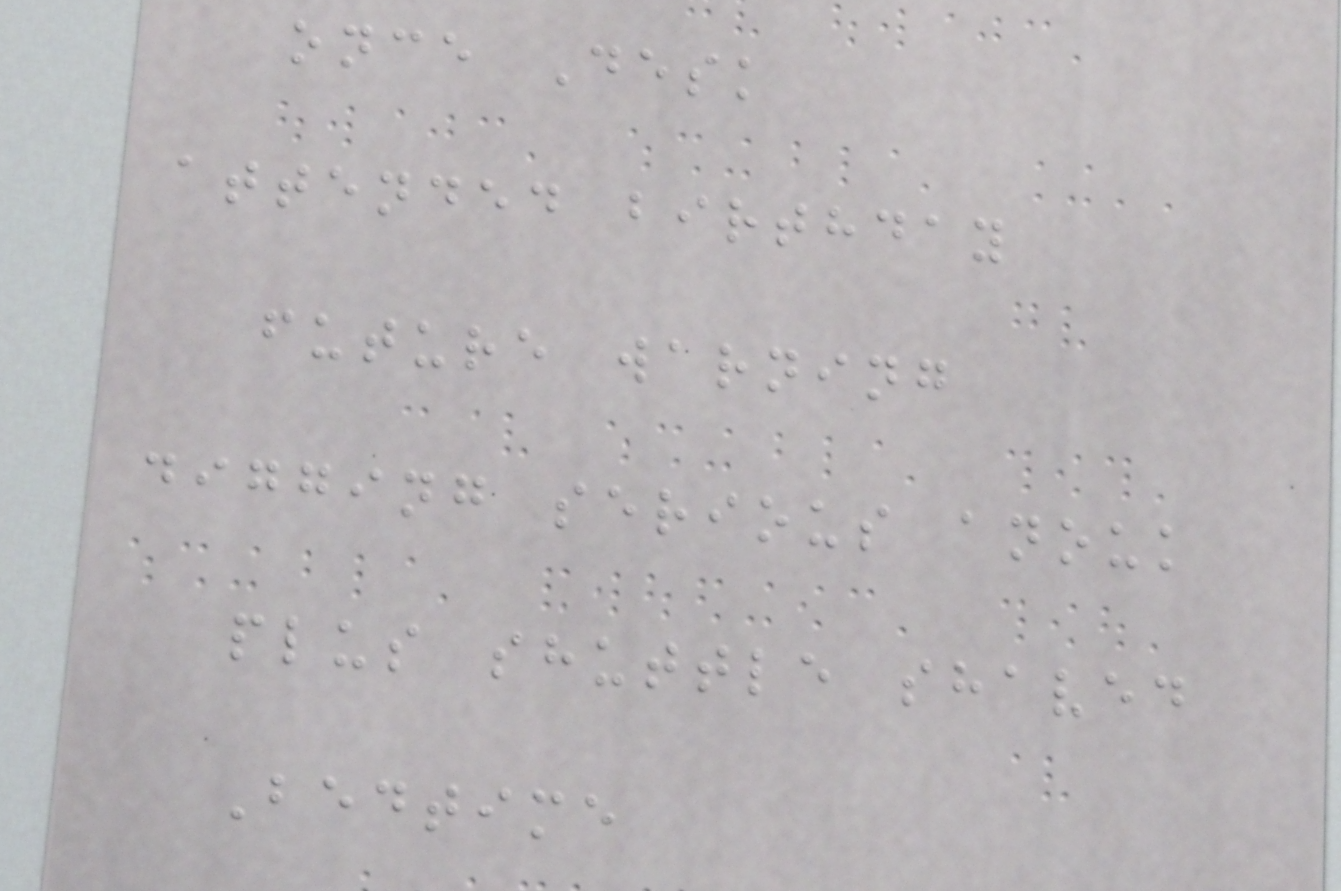once Desk
attended birthday
future warning
digging serious anouk
plus shuttle shaved
Bedtime
